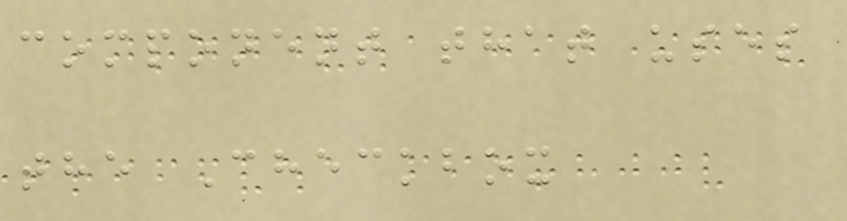component that uses
the Checkbox
